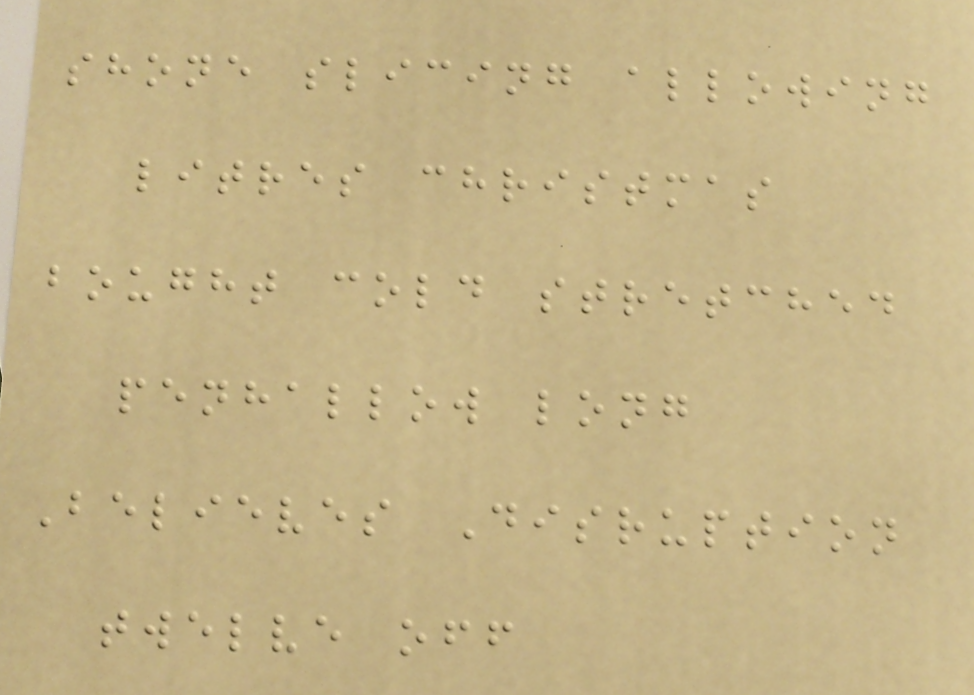shone slicing allowing
litres christmas
bought cold stretched
penhallow long
Believes Disruption
twelve off
